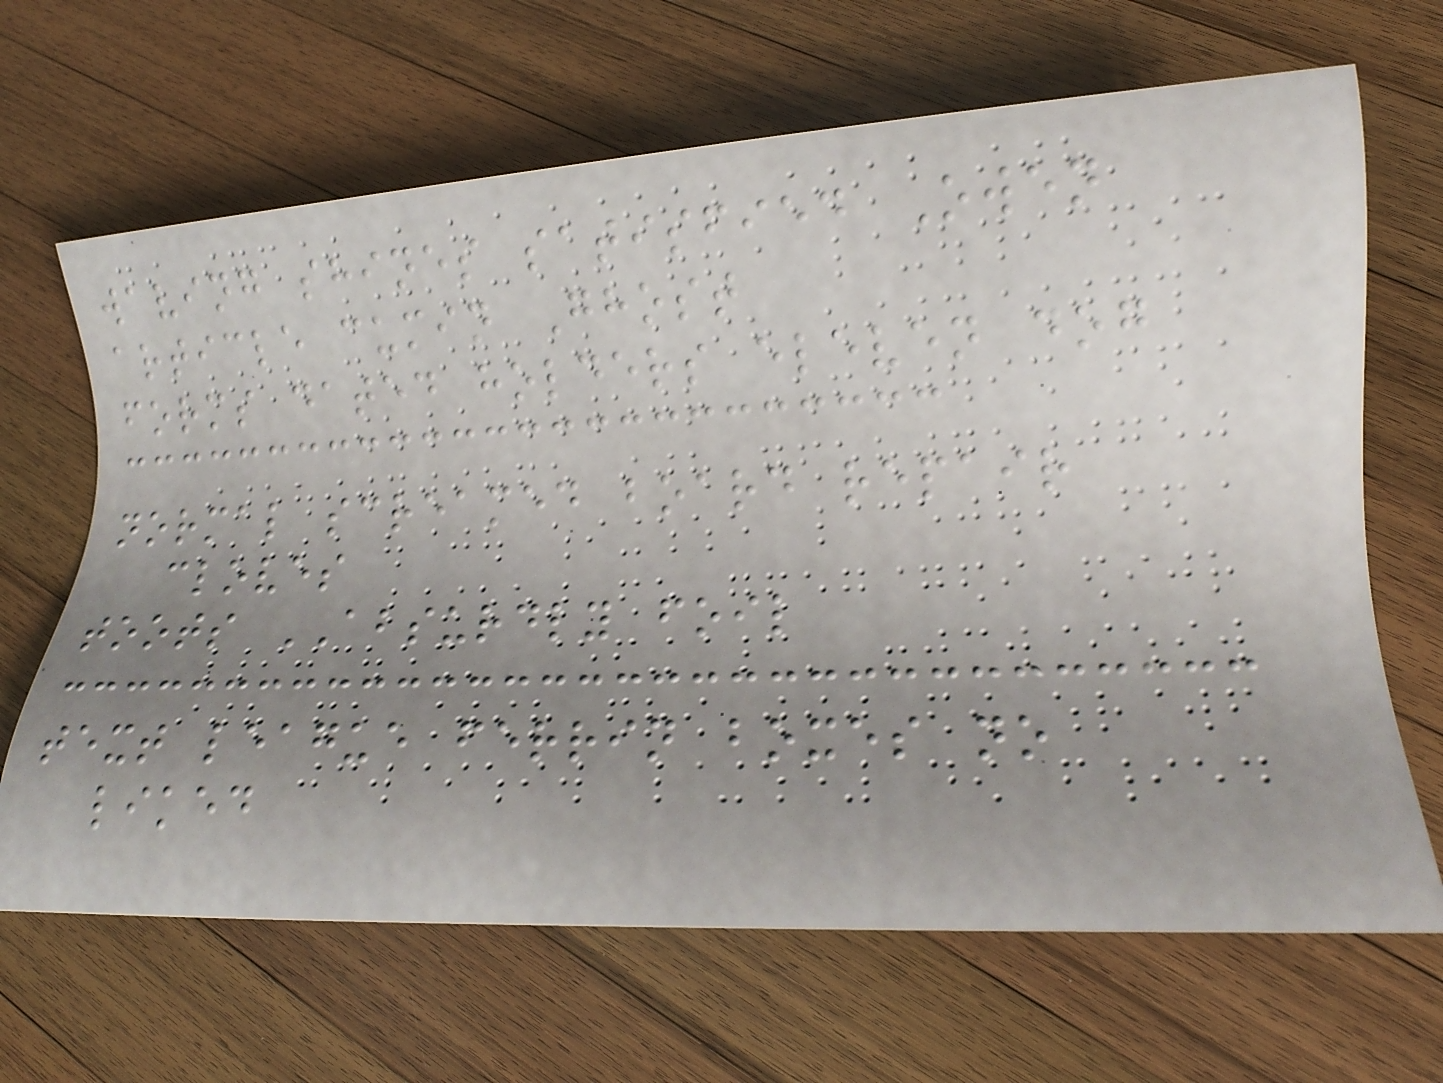waving shines satisfied Owen
article cumin Ghost
forms dated holders eleven dog
normal screamed board repair
cloves
toots ABSURDLY foil
text league ferrin boxes no
liked
